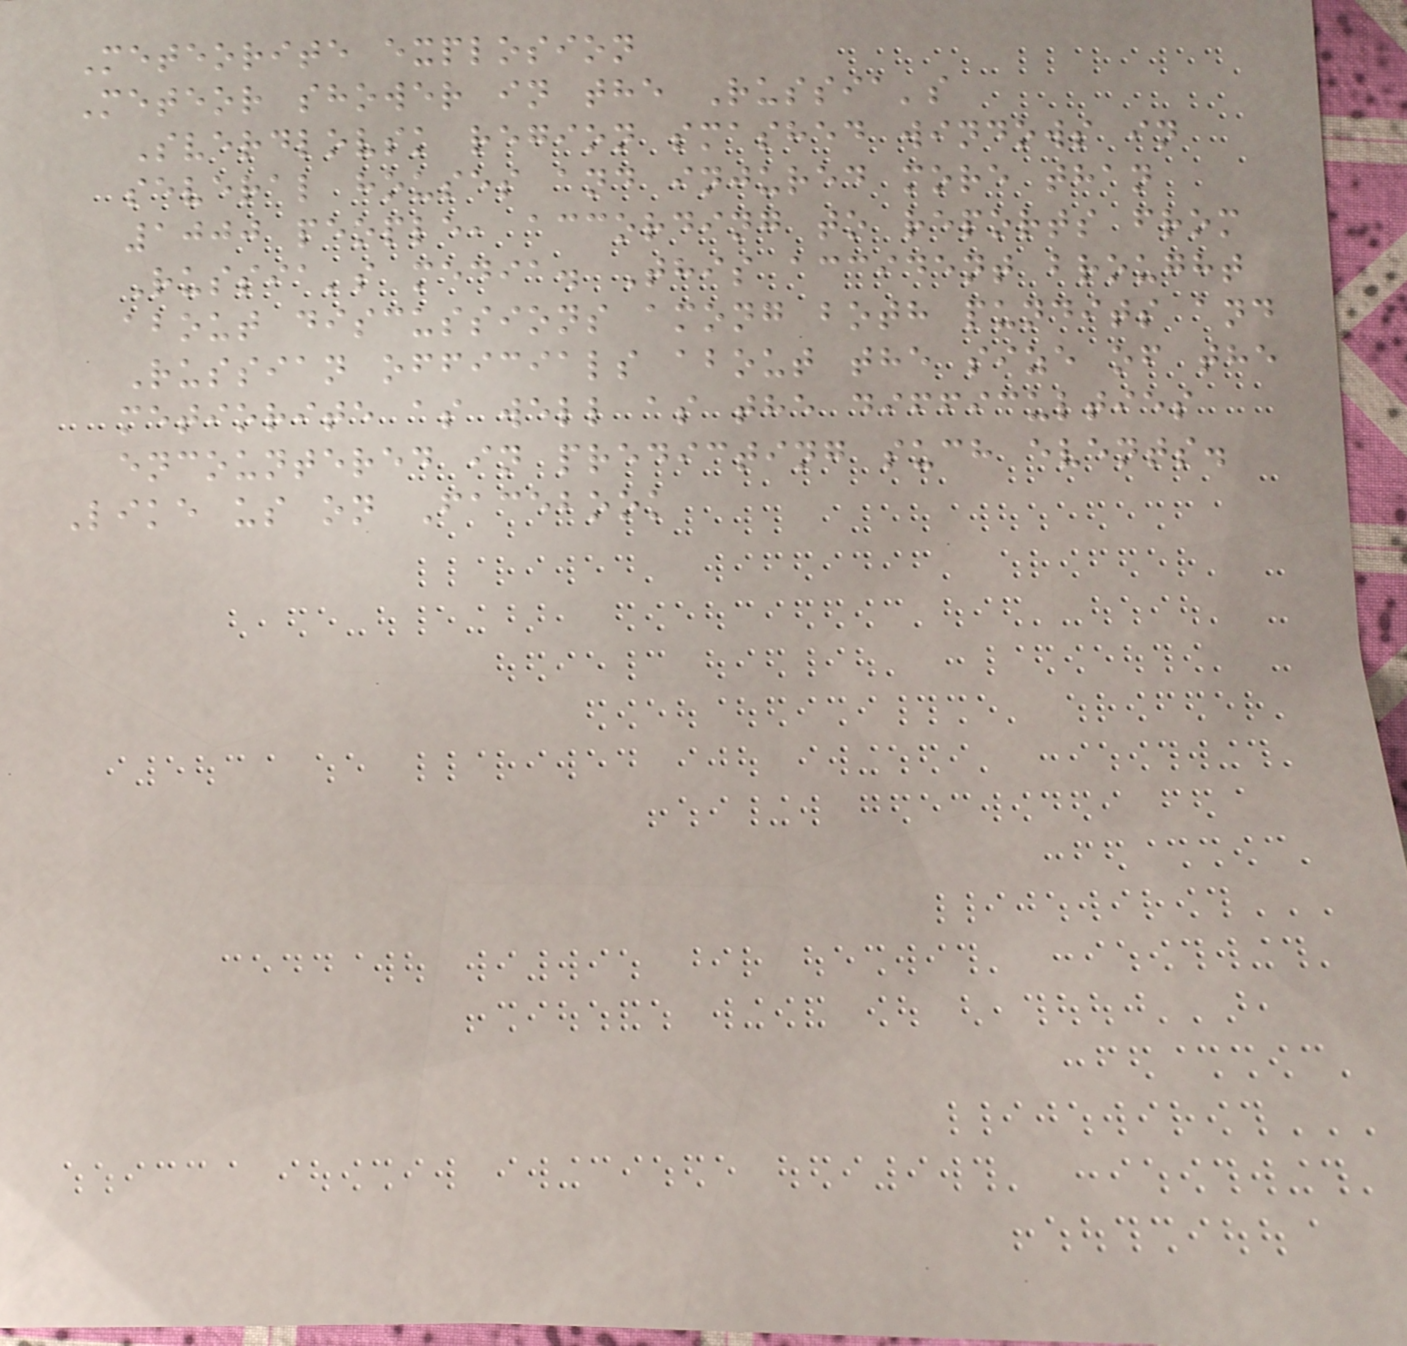Meteorite explosion
Meteor shower in the Russia's
Sverdlovsk region smashed windows in
several houses and injured more than
1000 people, according to reports from
Russia's media. This accident brought
about discussions among both pundits and
Russian officials about the size of the
metiorite as well as the difficulties
encountered in predicting such events.
Like us on Facebook
